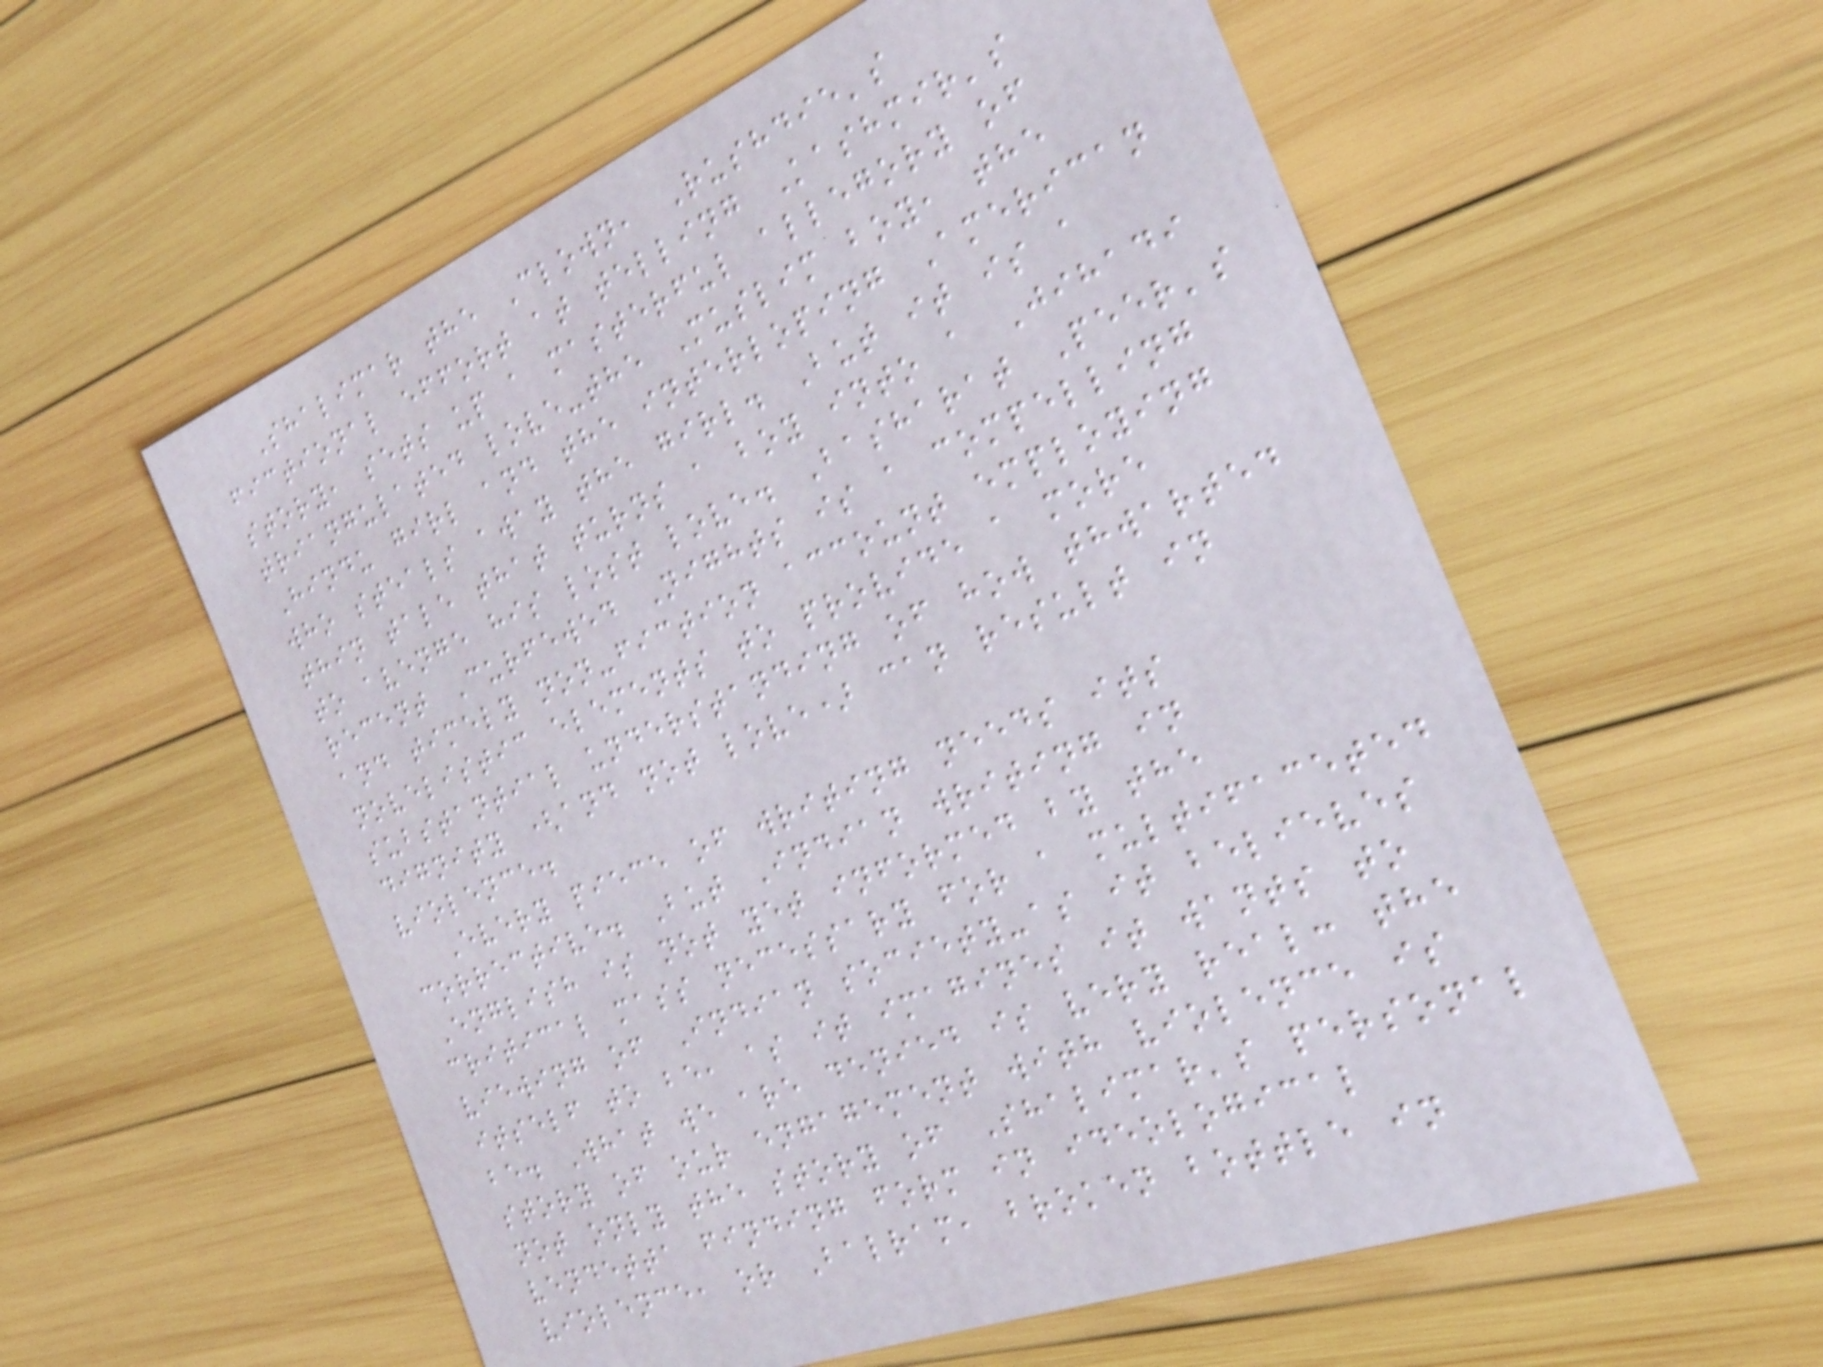Shalimar the Clown, Rushdie's
fictional effort at telling Kashmir's
story, sets up a masterful allegory of
triangulated love-the Muslim boy, the
Hindu girl and the interloping American
who steals away the girl. But it is a
thin tale that turns a boy into a Jihadi
to avenge his lost love. Basharat Peer's
recent Curfewed Nights is a compelling
and timely non-fiction account employing
novelistic elements to provide a more
substantial understanding of how thwarted
dignity (and not love) can result in
violence.
Every piece of writing needs its
corrective. But Indian writing in
English is not yet informed by the
critical mass necessary for a multifaceted
viewing of Indian society-as it believes
itself to be, as it imagines it wants to
be. What we are denied is very real: the
story of our engagement with violence is
not only the story of Shalimar's personal
vendetta finding form in ideological
violence, or Balram, broken bottle in
